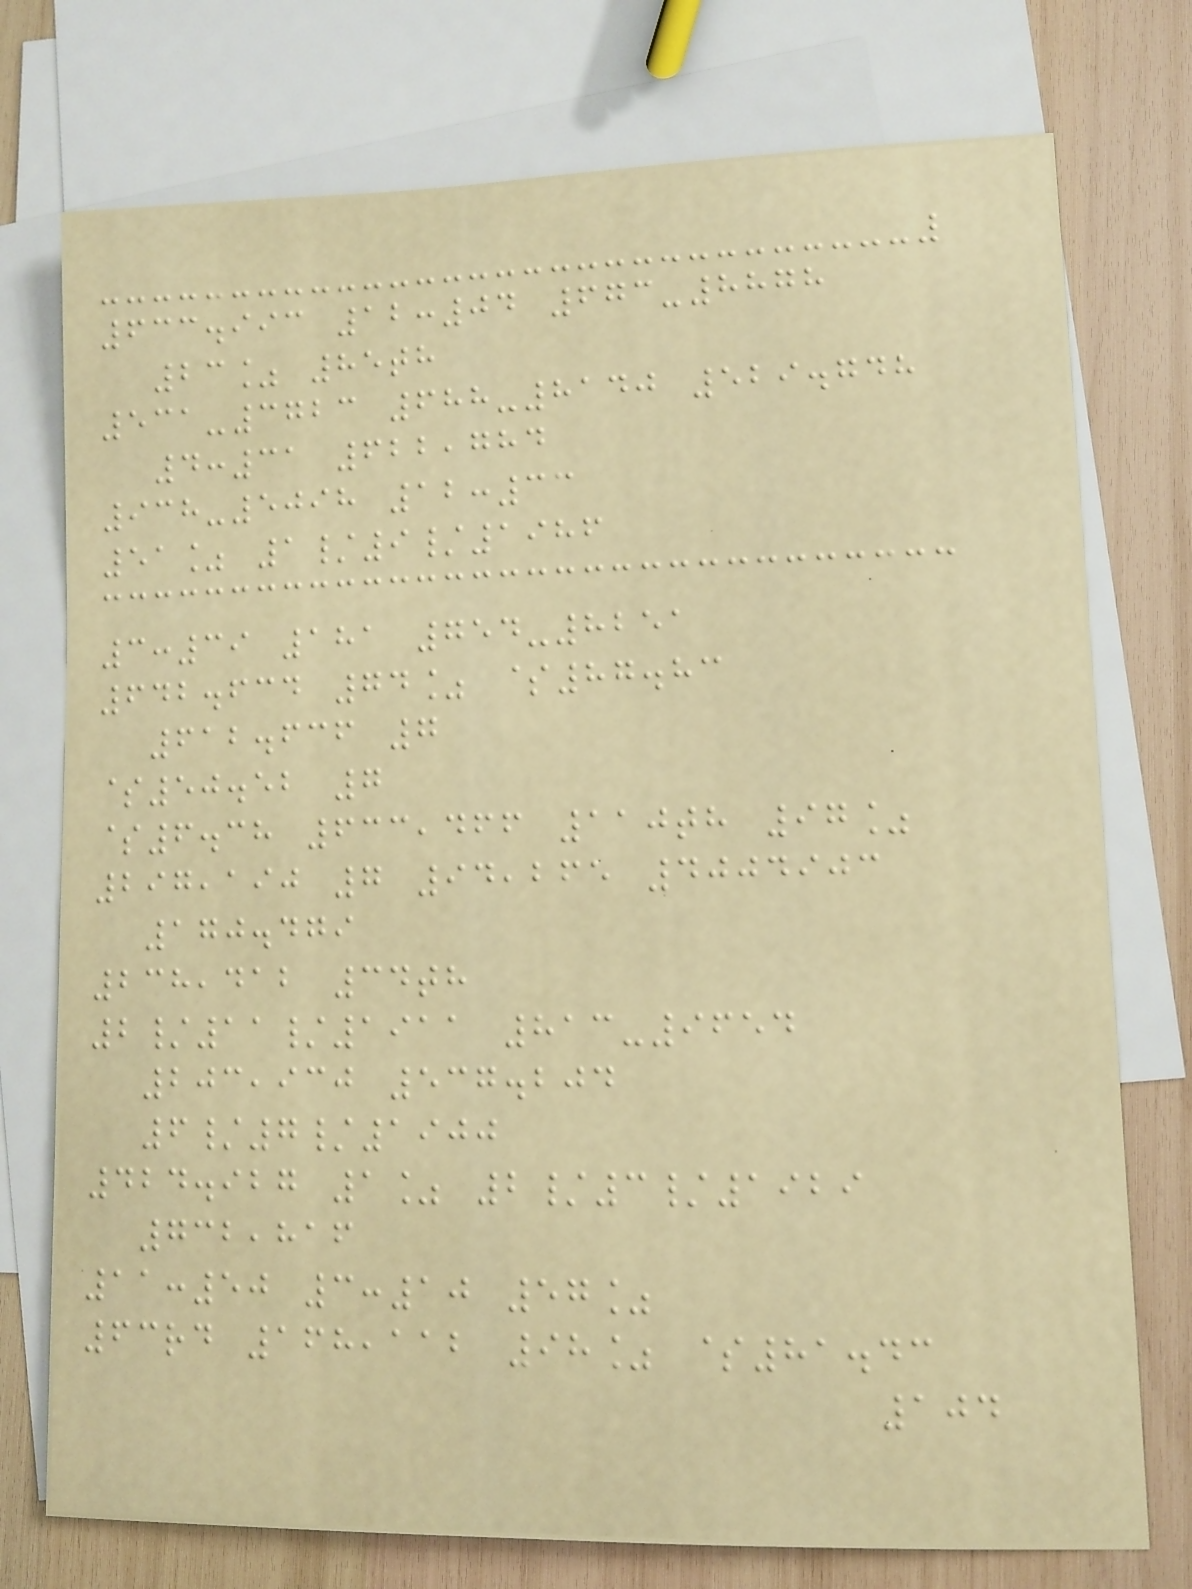633.993 12:04 673-8878
23% 85th
531-3723 688-8140 529.748
4:31 622,784
938-5098 12:33
51% 1/9/1986
3:39 181 754-8251
642.634 74% $87.83
612.636 7
$50.52 7
$6.38 633,466 110th 97%
297,190 7 94,265 4004903
170.479
238,412 34th
2/11/1911 813-9654
203,930 537.204
6/7/1900
424.927 1% 2/3/1929
732,816
11:50 3:10 57%
63rd 168,112 98% $81.43
104
